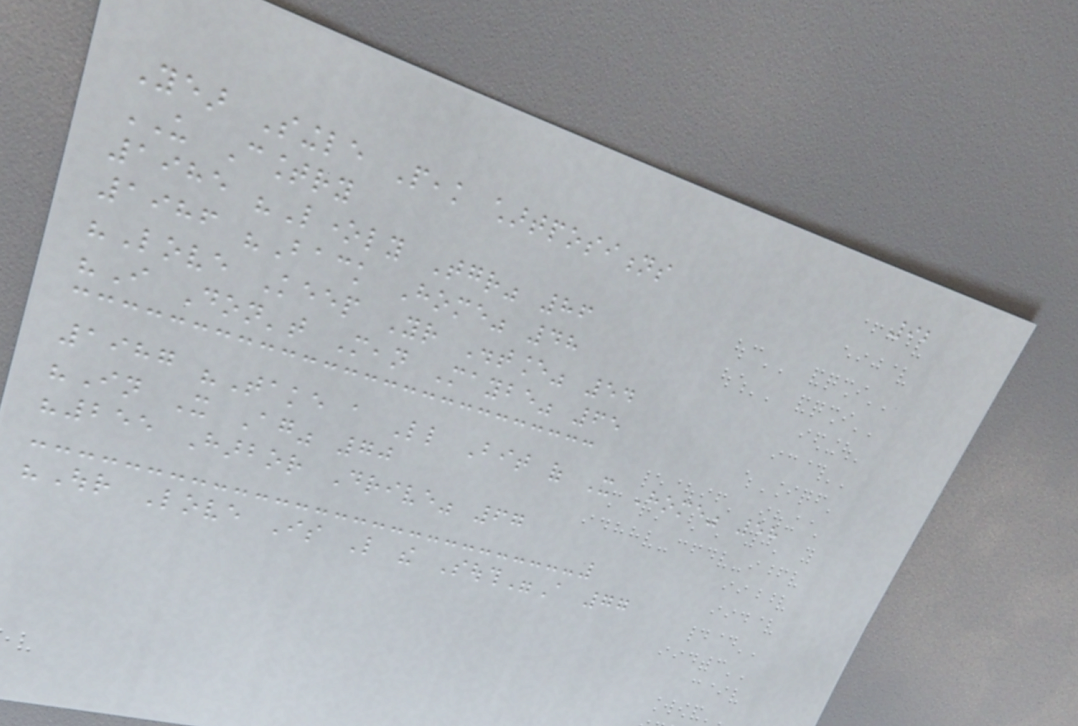92
Year Single Peak chartpositions
US Country
1985 "Lonely Together" 86
1986 "Back Home" 48
"Love Keep Your Distance" 54
"I Don't Mean Maybe" 65
1987 "Take a Little Bit of It Home" 58
"In It Again" 70
"255 Harbor Drive" 67
"Our Love Is Like the South"A 77
